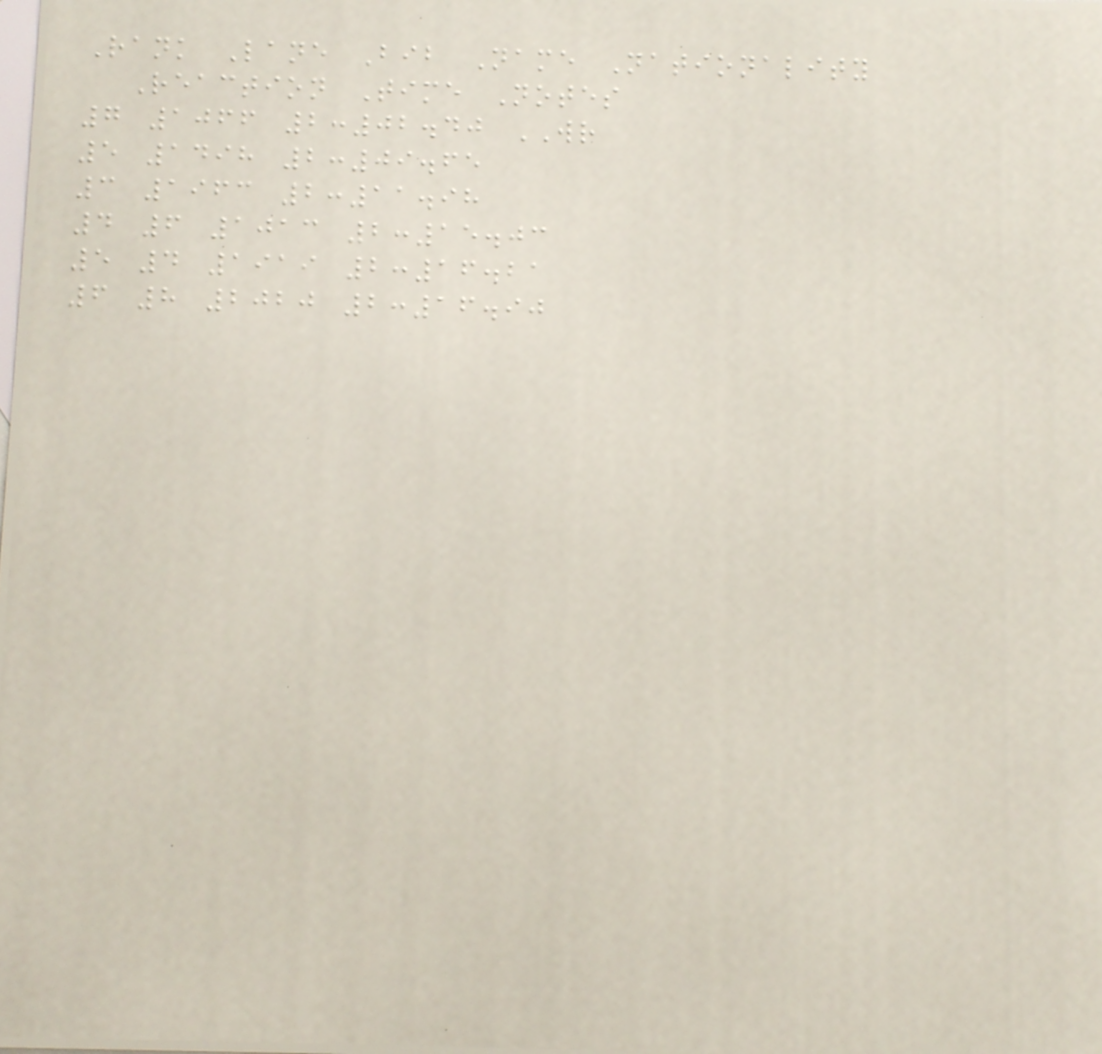Rank Lane Bib Name Nationality
Reaction Time Notes
7 1066 2:02.40 WR
5 1498 2:09.65
3 1963 2:11.98
4 6 1013 2:15.03
5 4 1919 2:16.21
6 8 2020 2:16.90
